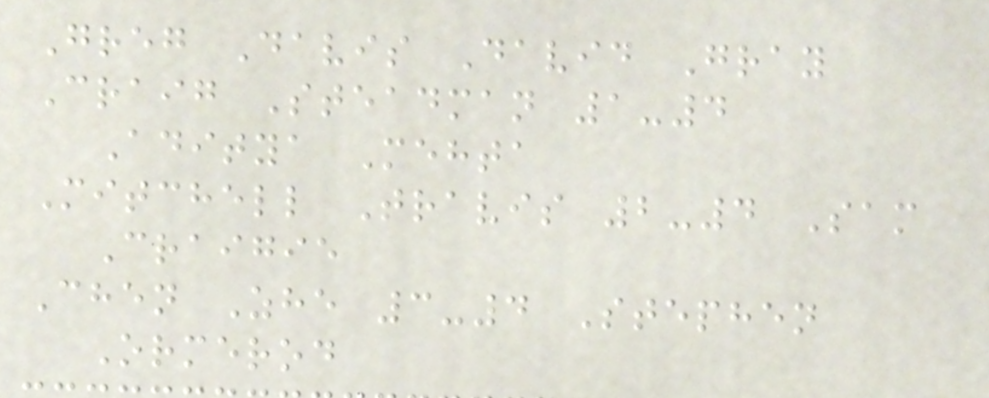Greg Davis David Gray
Craig Steadman 1-4
Aditya Mehta
Mitchell Travis 2-4 Sam
Craigie
Chen Zhe 3-4 Stephen
Ormerod
